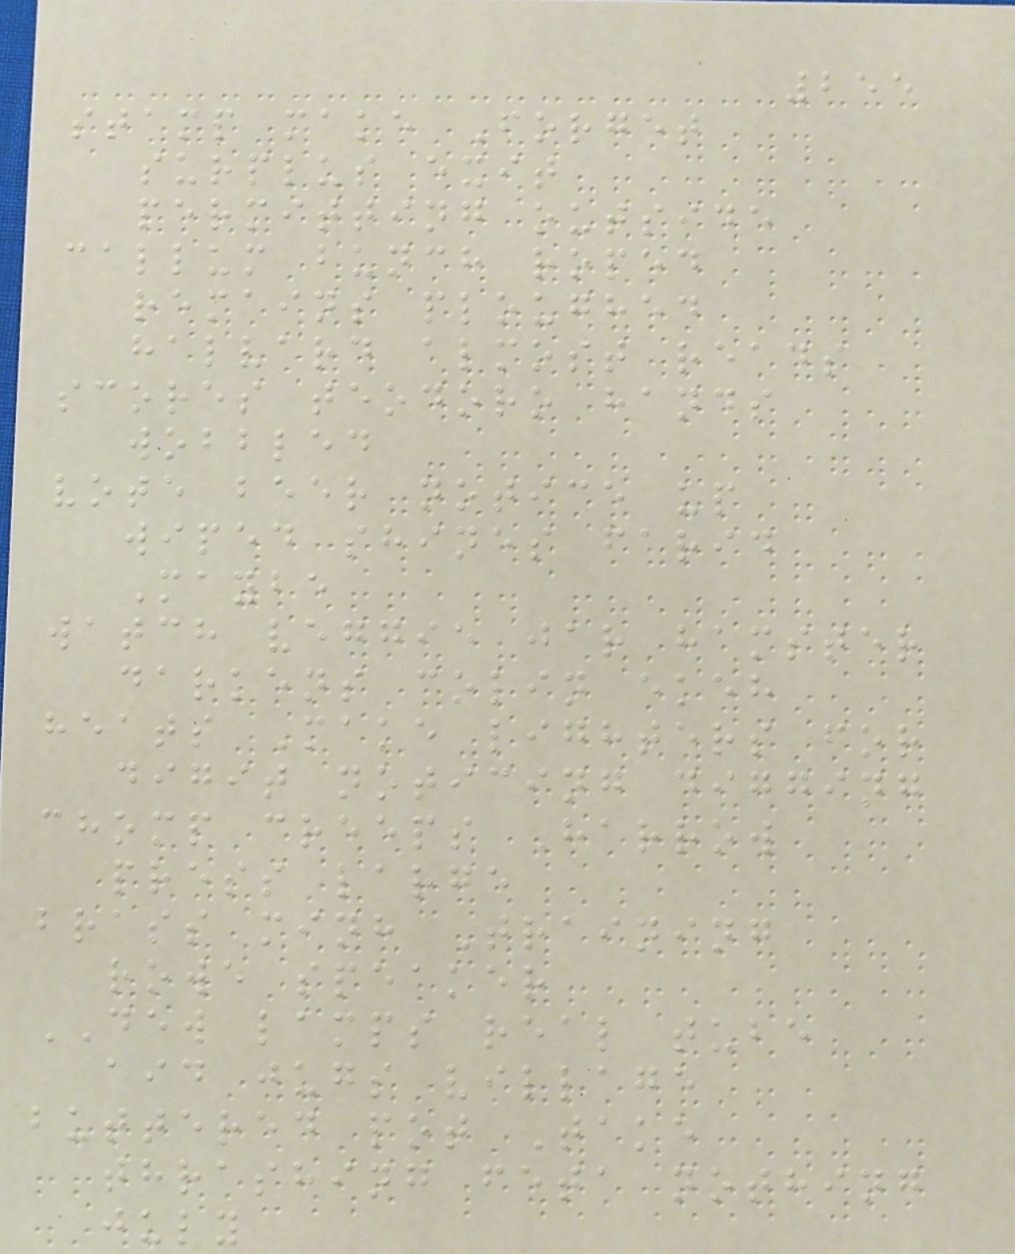255
stamp make Forget
surplus exit
permitting outside
callum bunch roped
remains ploughed
halvard almost reads
scores teodoro hands
wobbled
vote beer notice up
wiped shines farid
Maybe
watch veggie jar hamster
darkens colin ekeh
heats Make lighters for
digit noticing digging
chomp creeps Harrow
press large
brass minh Training
rowe speaker
DEW lamps real tube
aid jugs village
buttered pot Take
thrashing feta nothing
july
